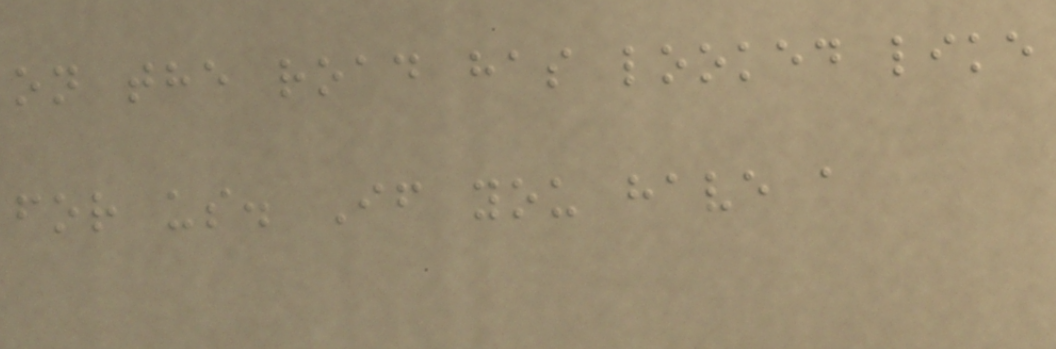on the road has looked like
for us. If you have a
